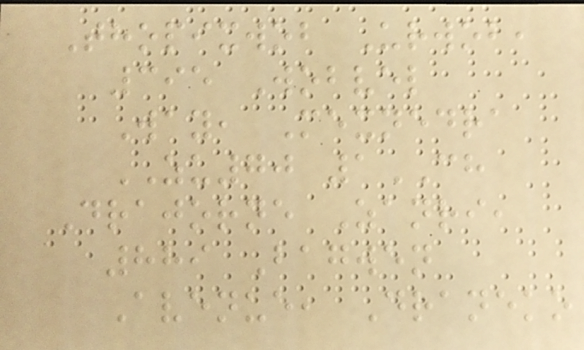Thopixwob Urwob,
395 Wobvel
Way, Mexnedra
ZU70 1CH
Drajorne Zanri,
889 Bagwen
Avenue, Draneko
